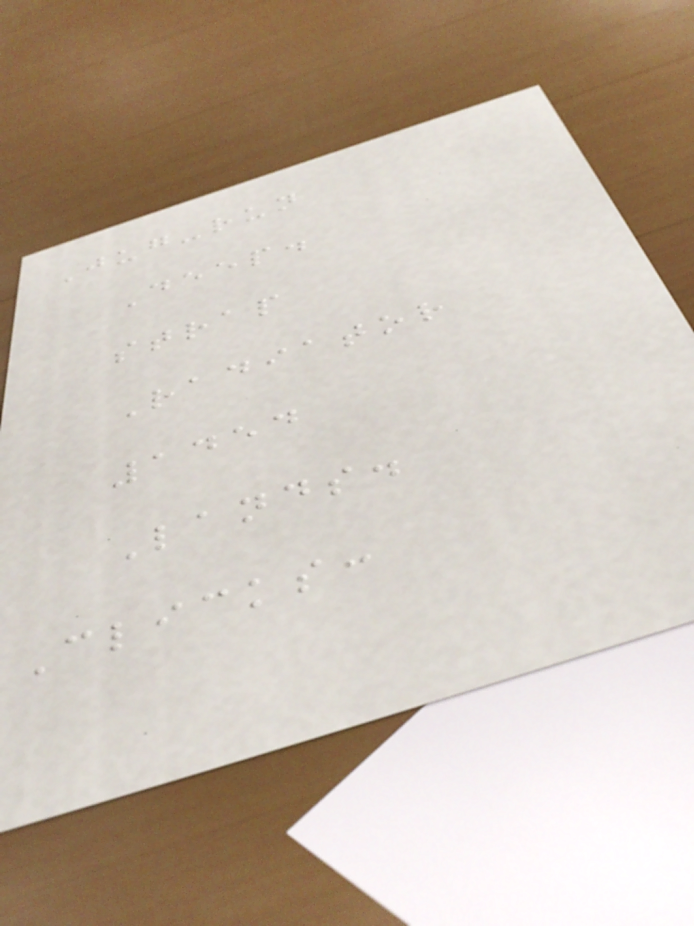Jug-run
Deep.
strap
Radiator
1454
Lands.
Clicks:
